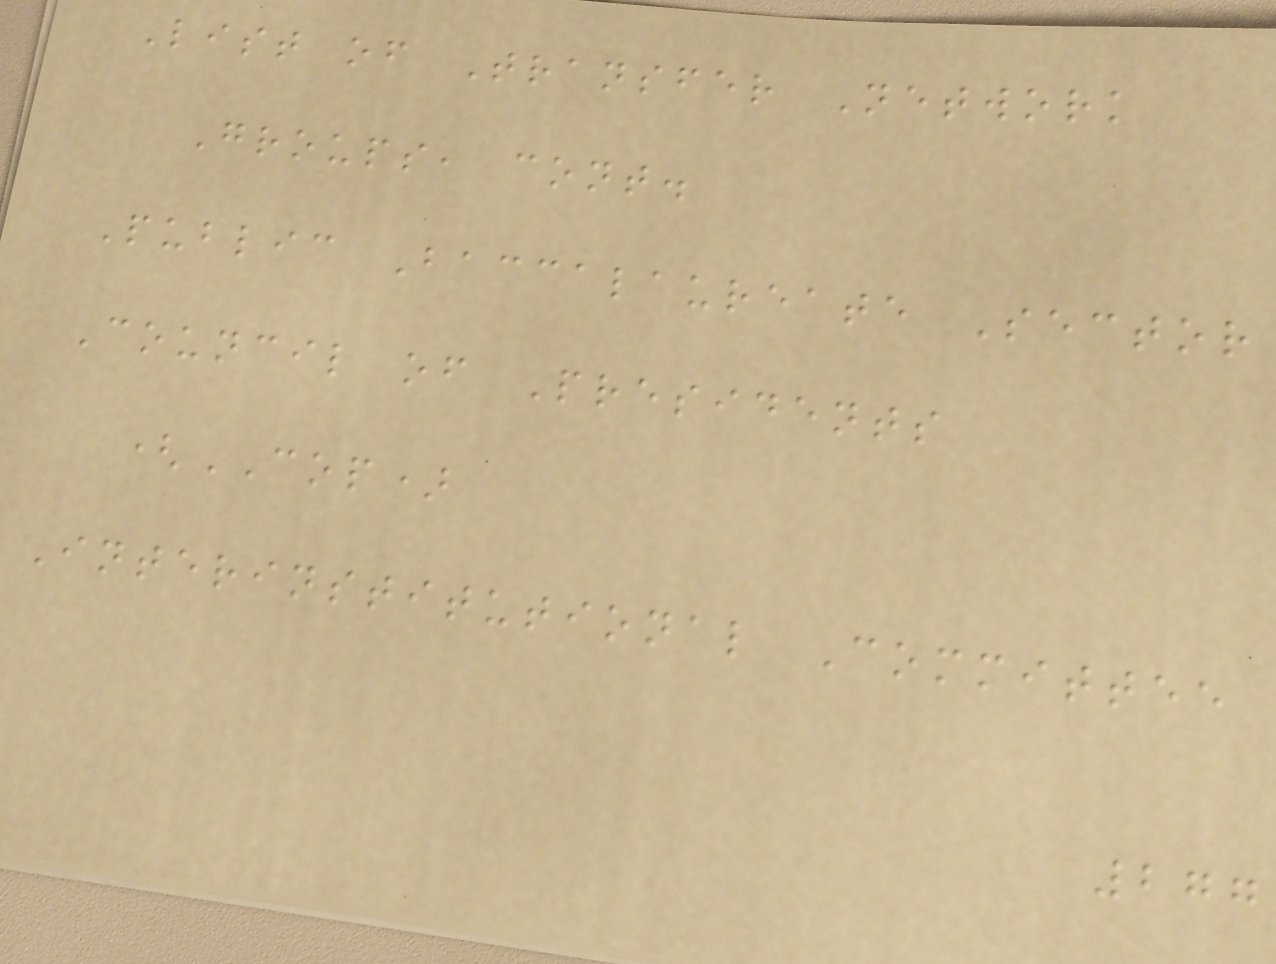List of Transfer Network
Groups, cont.
Public Baccalaureate Sector
Council of Presidents
(COP)
Interinstitutional Committee
277
